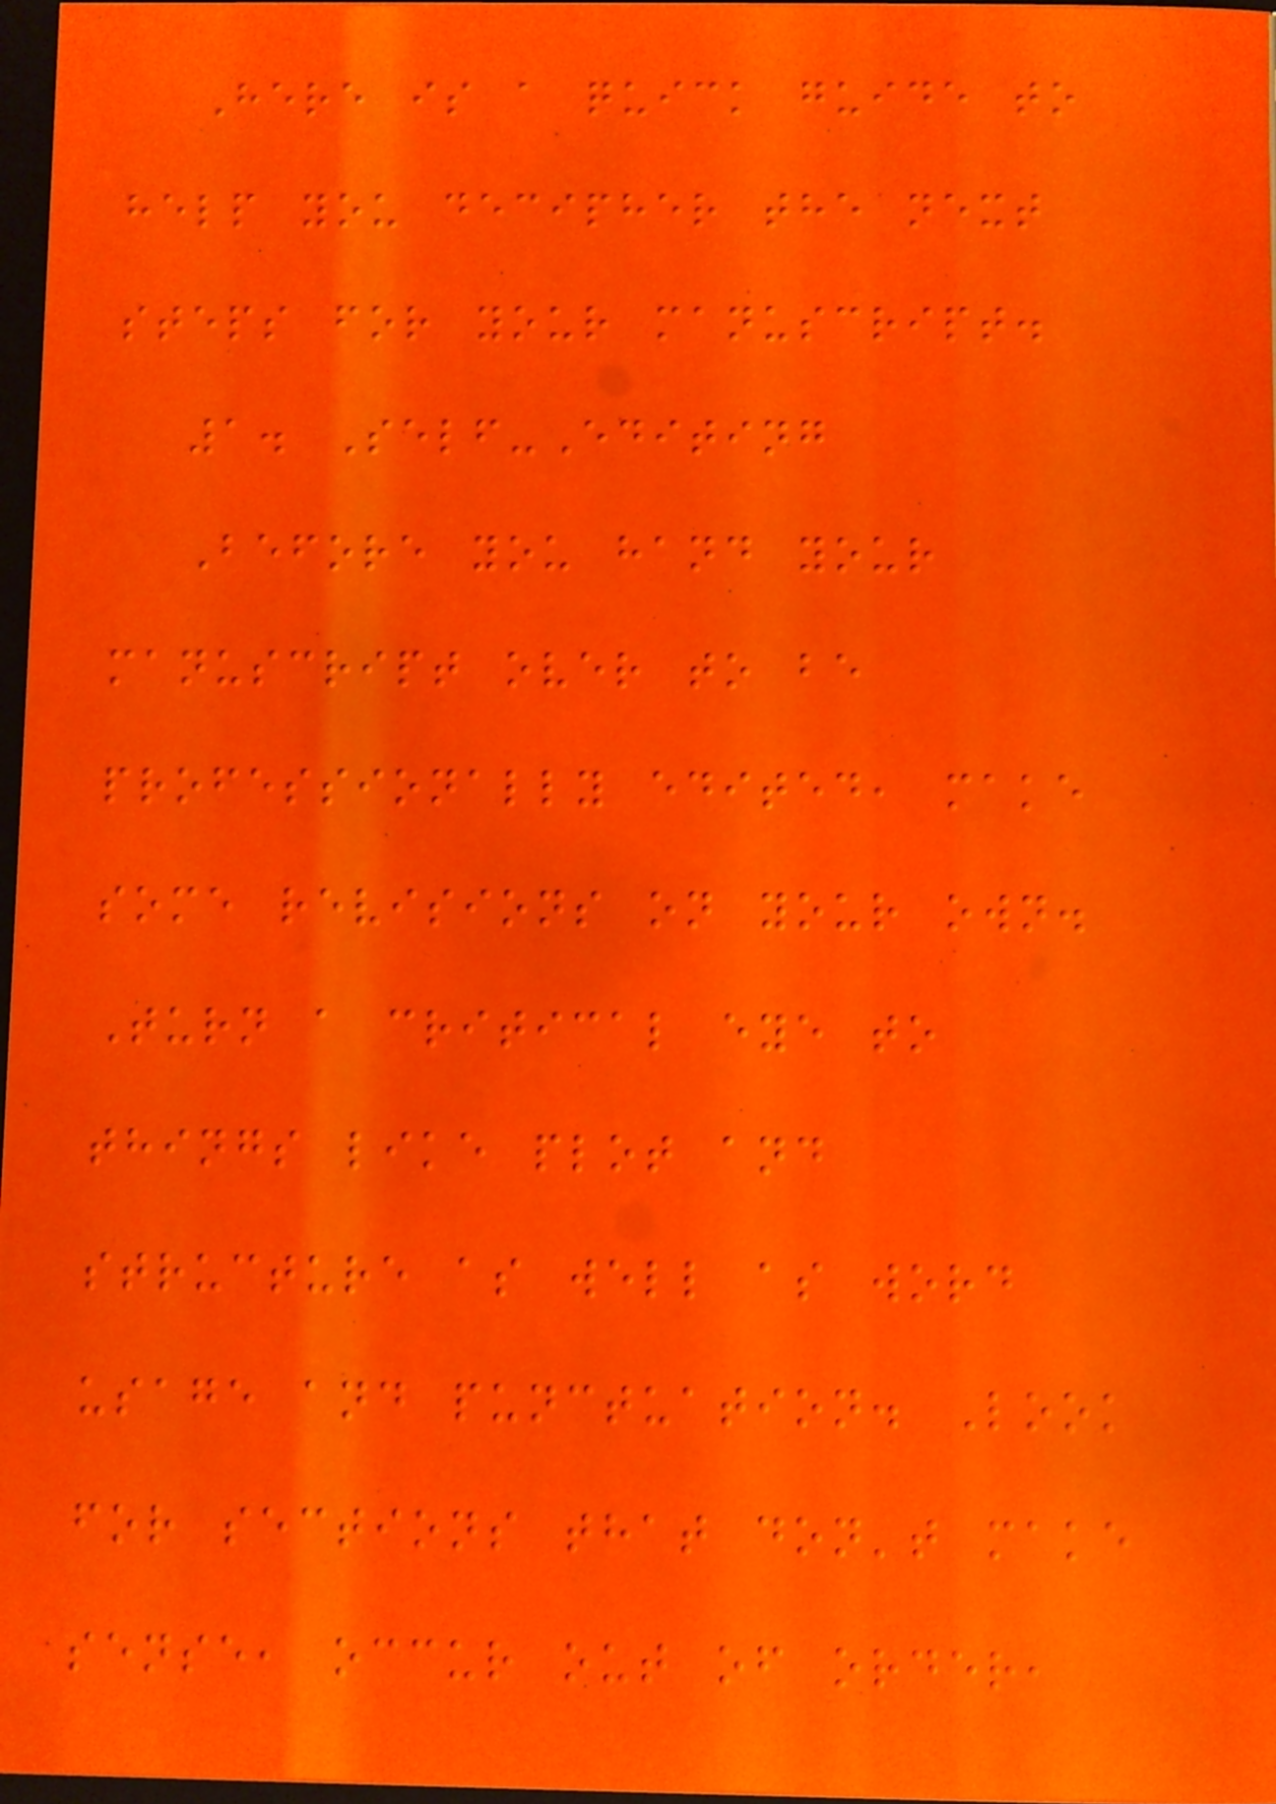Here is a quick guide to
help you decipher the next
steps for your manuscript.
1. Self-Editing
Before you hand your
manuscript over to be
professionally edited, make
some revisions on your own.
Turn a critical eye to
things like plot and
structure as well as word
usage and punctuation. Look
for sections that don't make
sense, occur out of order,
